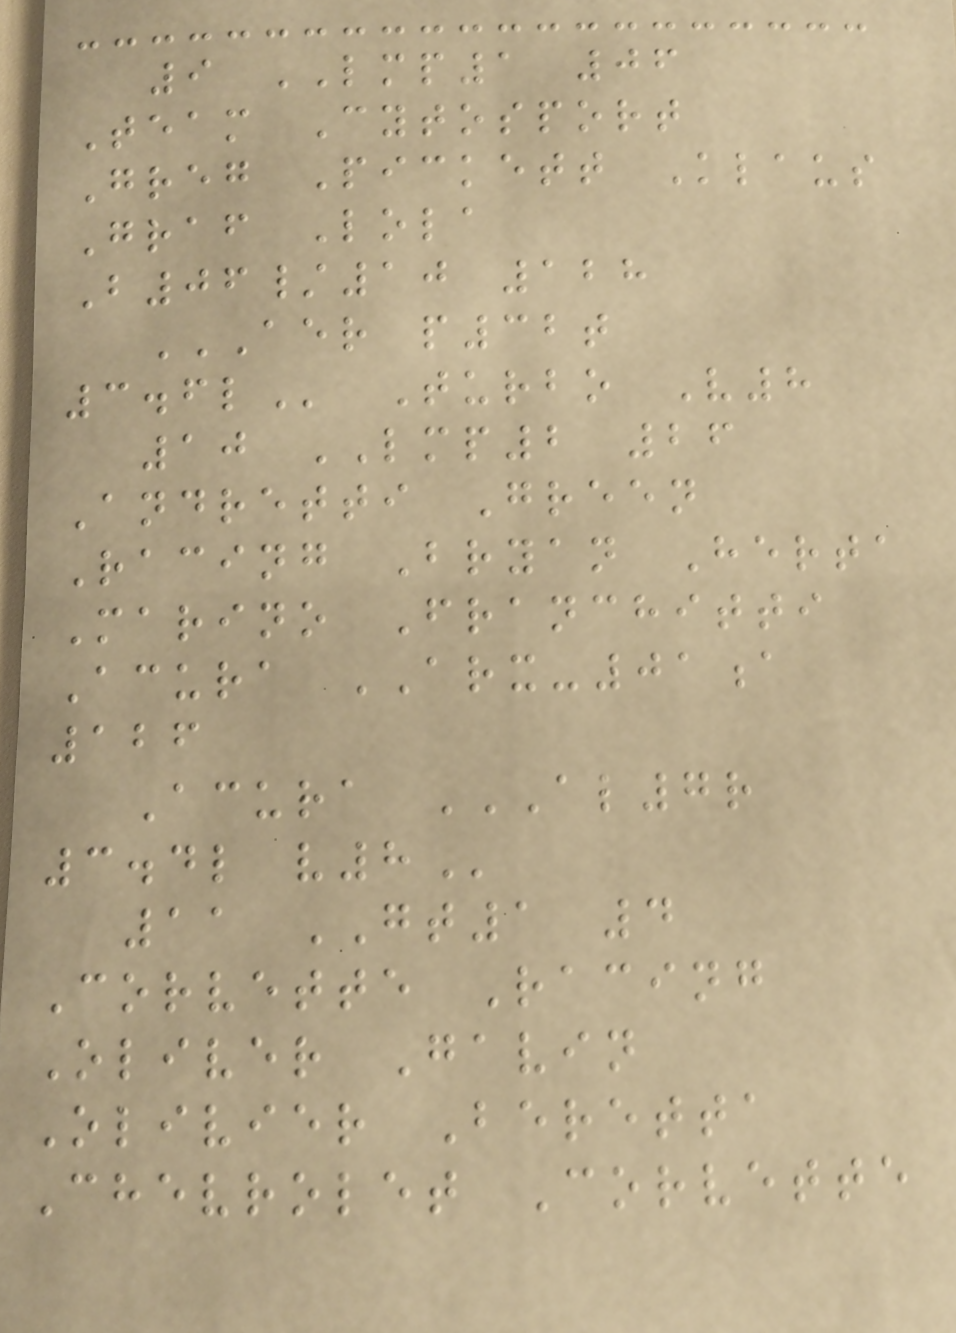9 LMP1 06
Team Cytosport
Greg Pickett Klaus
Graf Lola
B06/10 128
AER P32T
3.6L Turbo V8
10 LMP2 26
Andretti Green
Racing Bryan Herta
Marino Franchitti
Acura ARX-01a
126
Acura AL7R
3.4L V8
11 GT1 4
Corvette Racing
Oliver Gavin
Olivier Beretta
Chevrolet Corvette
